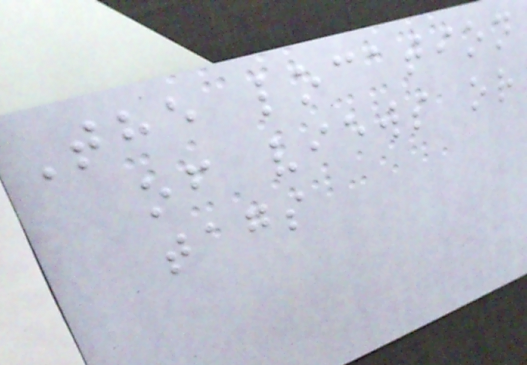The location
of views or
tags
